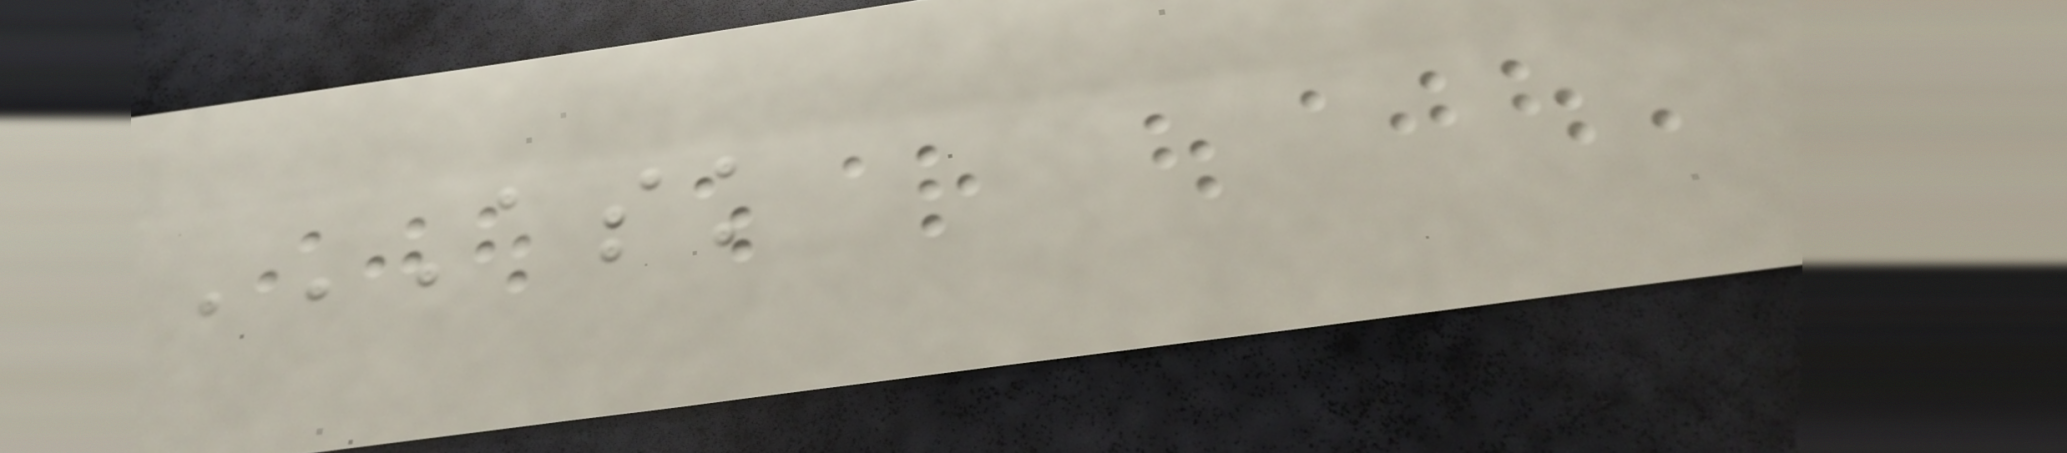ASK
